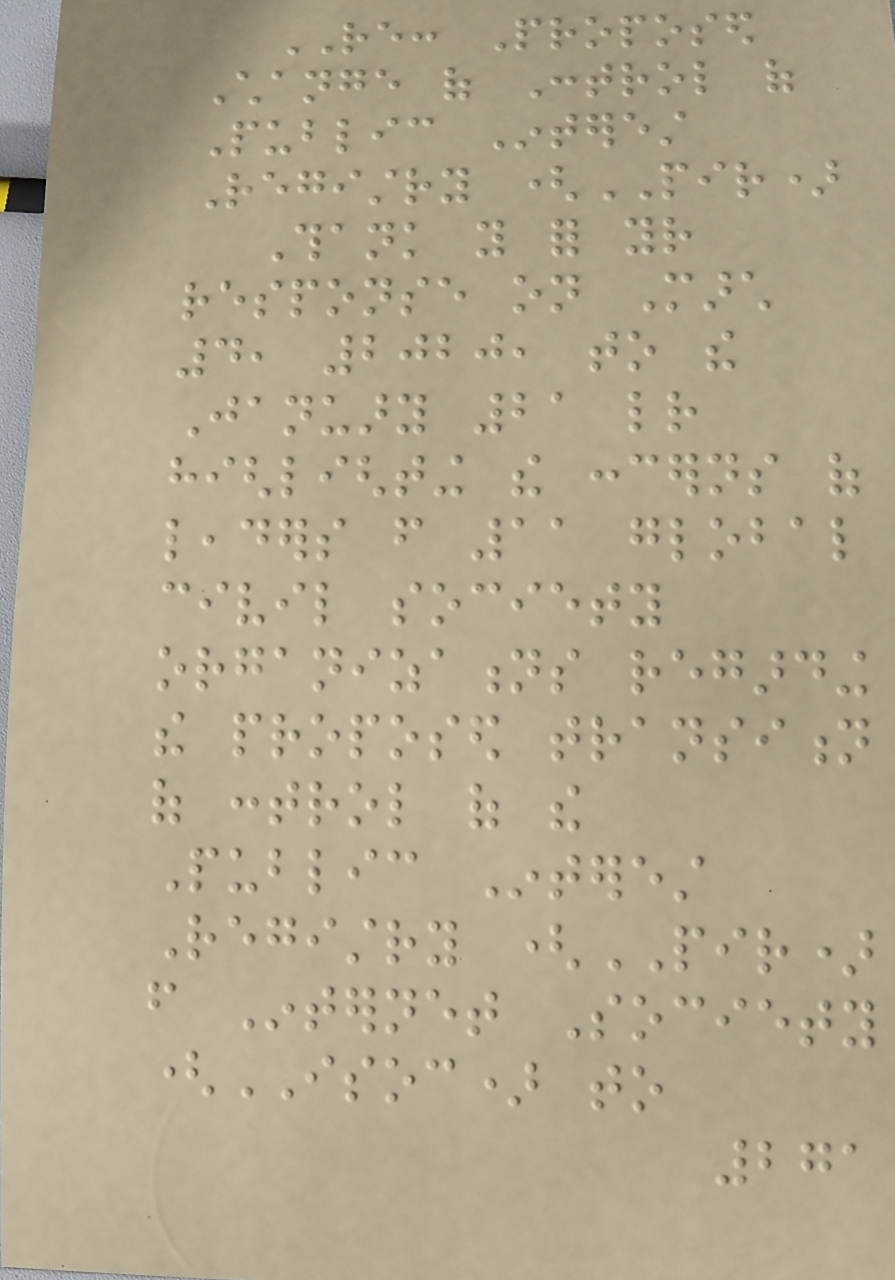RE: Proposed
Change of Control of
Public Interest
Registry (PIR)
Thank you for your
response on March
4, 2020, to the
January 21 letter
highlighting the concerns of
leaders from 11 global
civil society
organizations regarding
the proposed transition
of control of the
Public Interest
Registry (PIR)
from Internet Society
(ISOC) to
271
